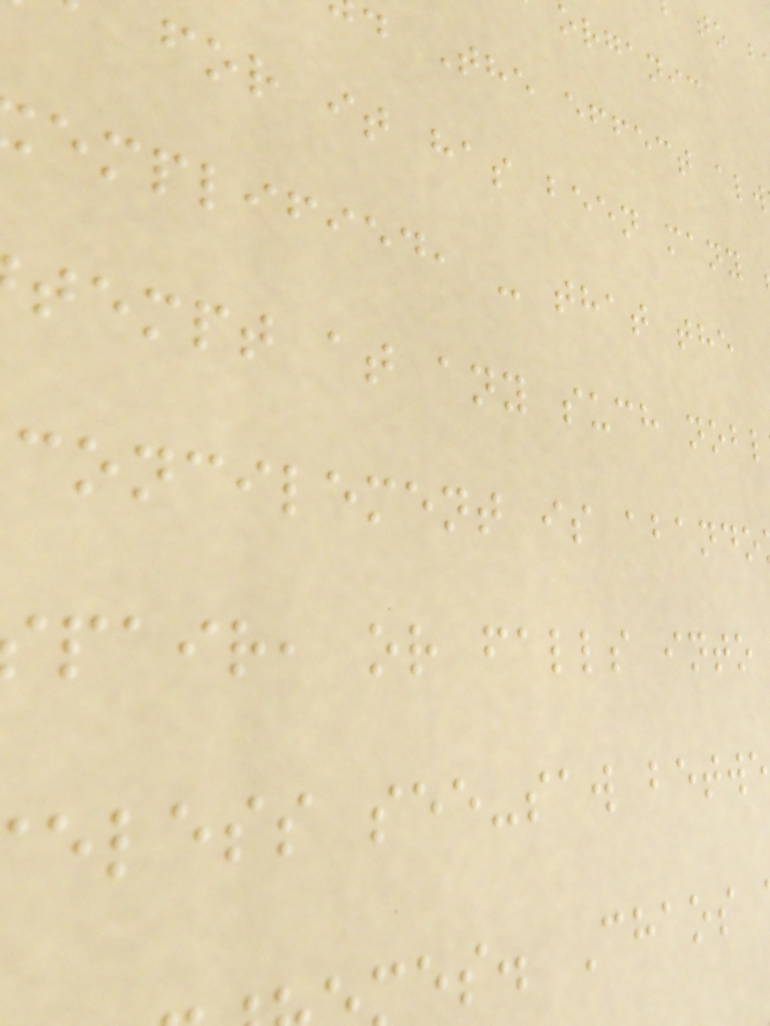organic
The effect alw
for it has been many
emplified, - that the
tempt at any such nobl
concilement is abando
pair, or falls into
eless see-saw betwe
es. Chaos
